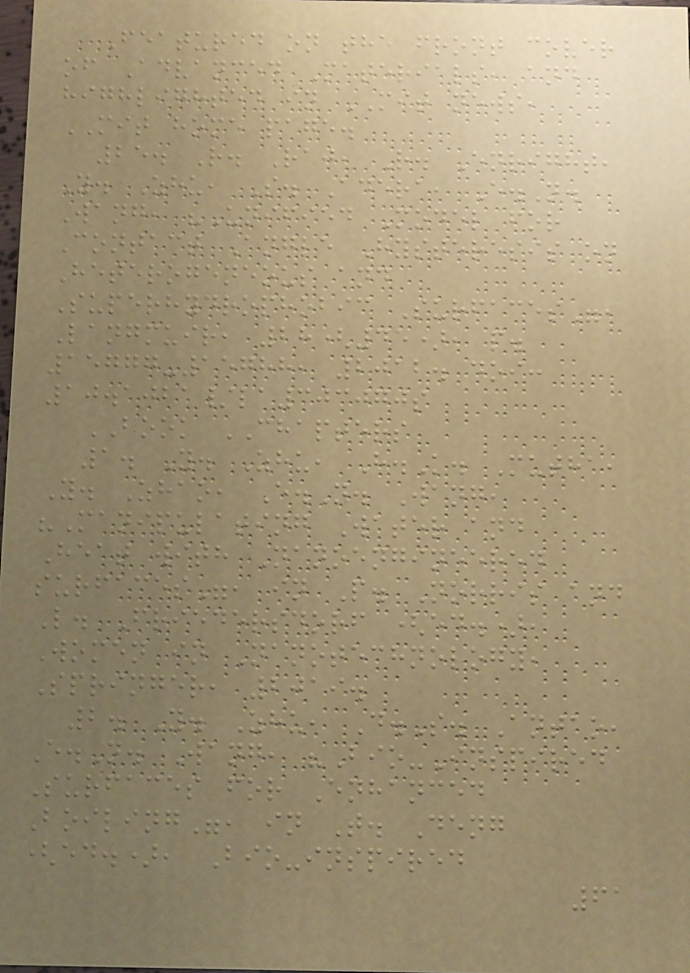Featured on the front cover
of Advanced Materials, and
highlighted in MIT news,
MIT home page.
25. R. Raj, R. Enright,
Y. Zhu, S. Adera, E.N.
Wang, "Unified Model for
Contact Angle Hysteresis on
Heterogeneous and
Superhydrophobic Surfaces",
Langmuir, 28(45), p.
15777-15788, 2012. doi:
10.1021/la303070s
BOOK CHAPTERS
1. Y. Zhu, H.K. Mutha,
Y. Zhao, E.N. Wang,
"Manipulating Water and
Heat with Nanoengineered
surfaces", in P. Norris and
L. Friedersdorf (ed.),
Women in Nanotechnology,
Springer, 2019.
2. Y. Zhu, D.S. Antao,
E.N. Wang, "Bio-Inspired
Surfaces for Enhanced
Boiling", in T. Deng
(ed.), Bio-inspired
61
